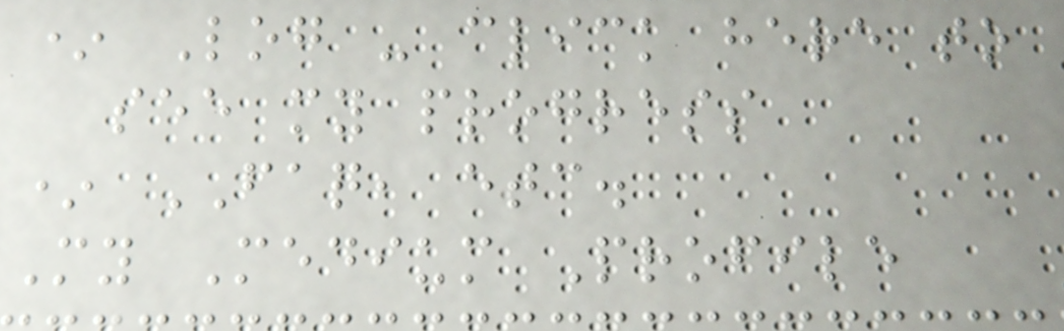* Log - click here to
see my progress
* FAQ, etc.
My Medium Profile
